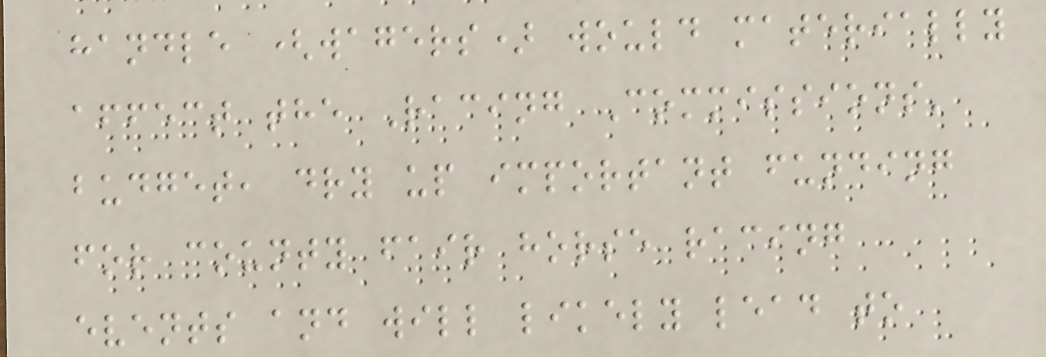handle (wagers) would materially
affect the Racing Commissions'
budget, dry up important funding
for county fair horse racing
events and will likely lead to
